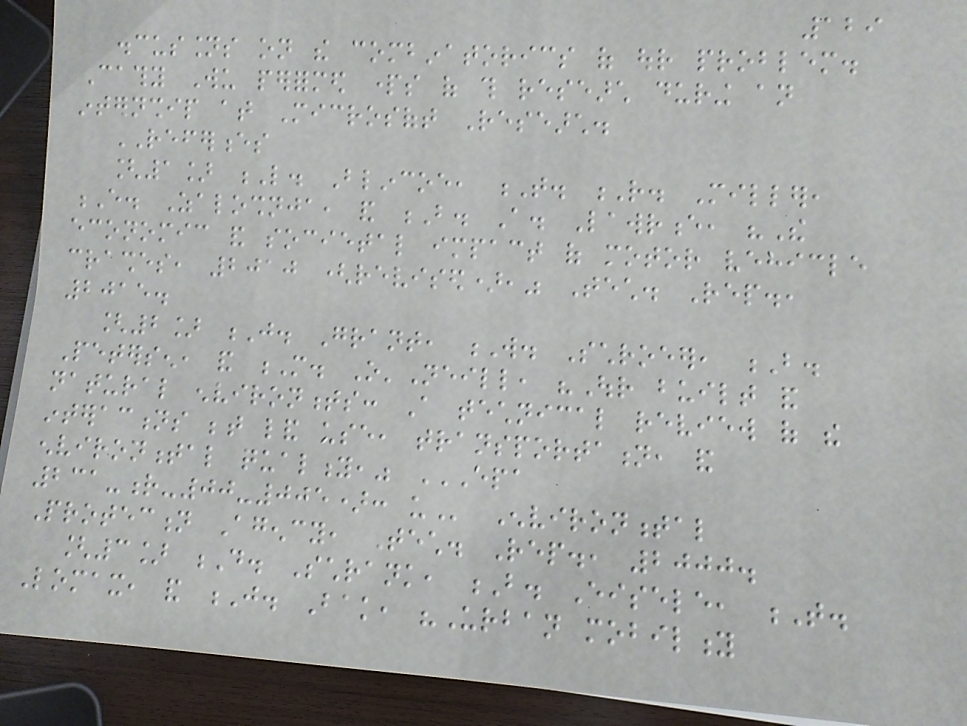129
discussions on the combinatorics of our problem.
Cathy Wu performed parts of this research during an
internship at Microsoft Research.
REFERENCES
[1] L. Blincoe, T. R. Miller,
E. Zaloshnja, and B. A. Lawrence, "The
economic and societal impact of motor vehicle
crashes, 2010 (revised)," Tech. Rep.,
2015.
[2] J. Grant, W. Schroeer, B.
Petersen, and M. O'Neill, "Our built and
natural environments: A technical review of the
interactions between land use, transportation, and
environmental quality," EPA
231-R-00-005): US Environmental
Protection Agency, Tech. Rep., 2000.
[3] D. Schrank, B. Eisele, T.
Lomax, and J. Bak, "Urban mobility
